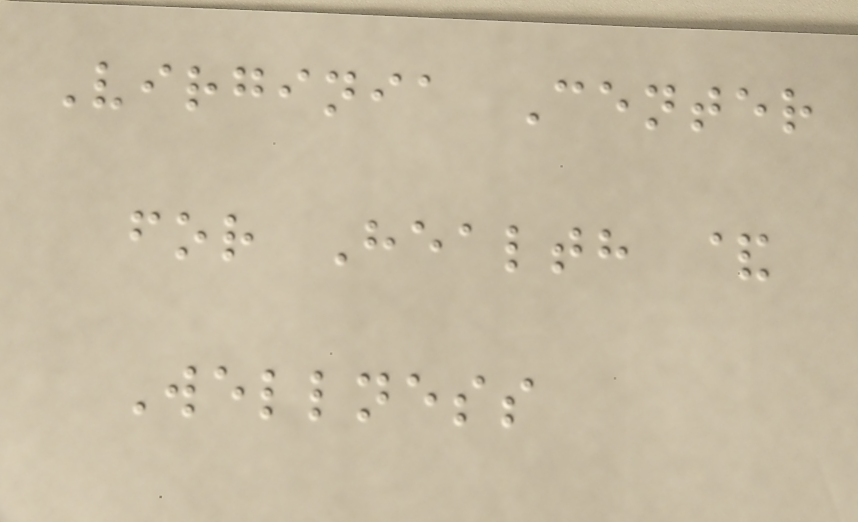Virginia Center
for Health &
Wellness
